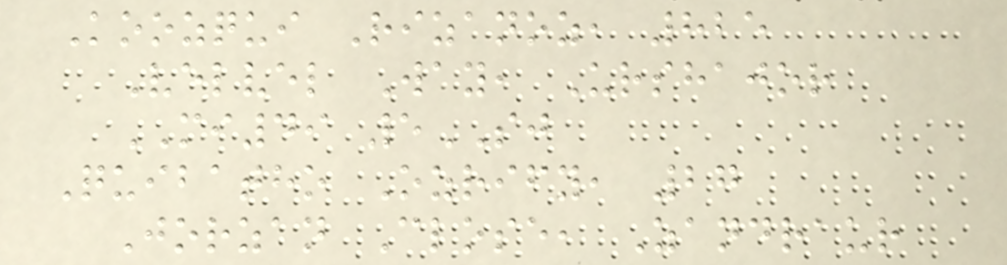Koozqui Rizanoz, 825
Velvel Way, Urshajor
MI49 5SJ
Quibatho Ozrify, 27
Jorzan Close, Zandraur
